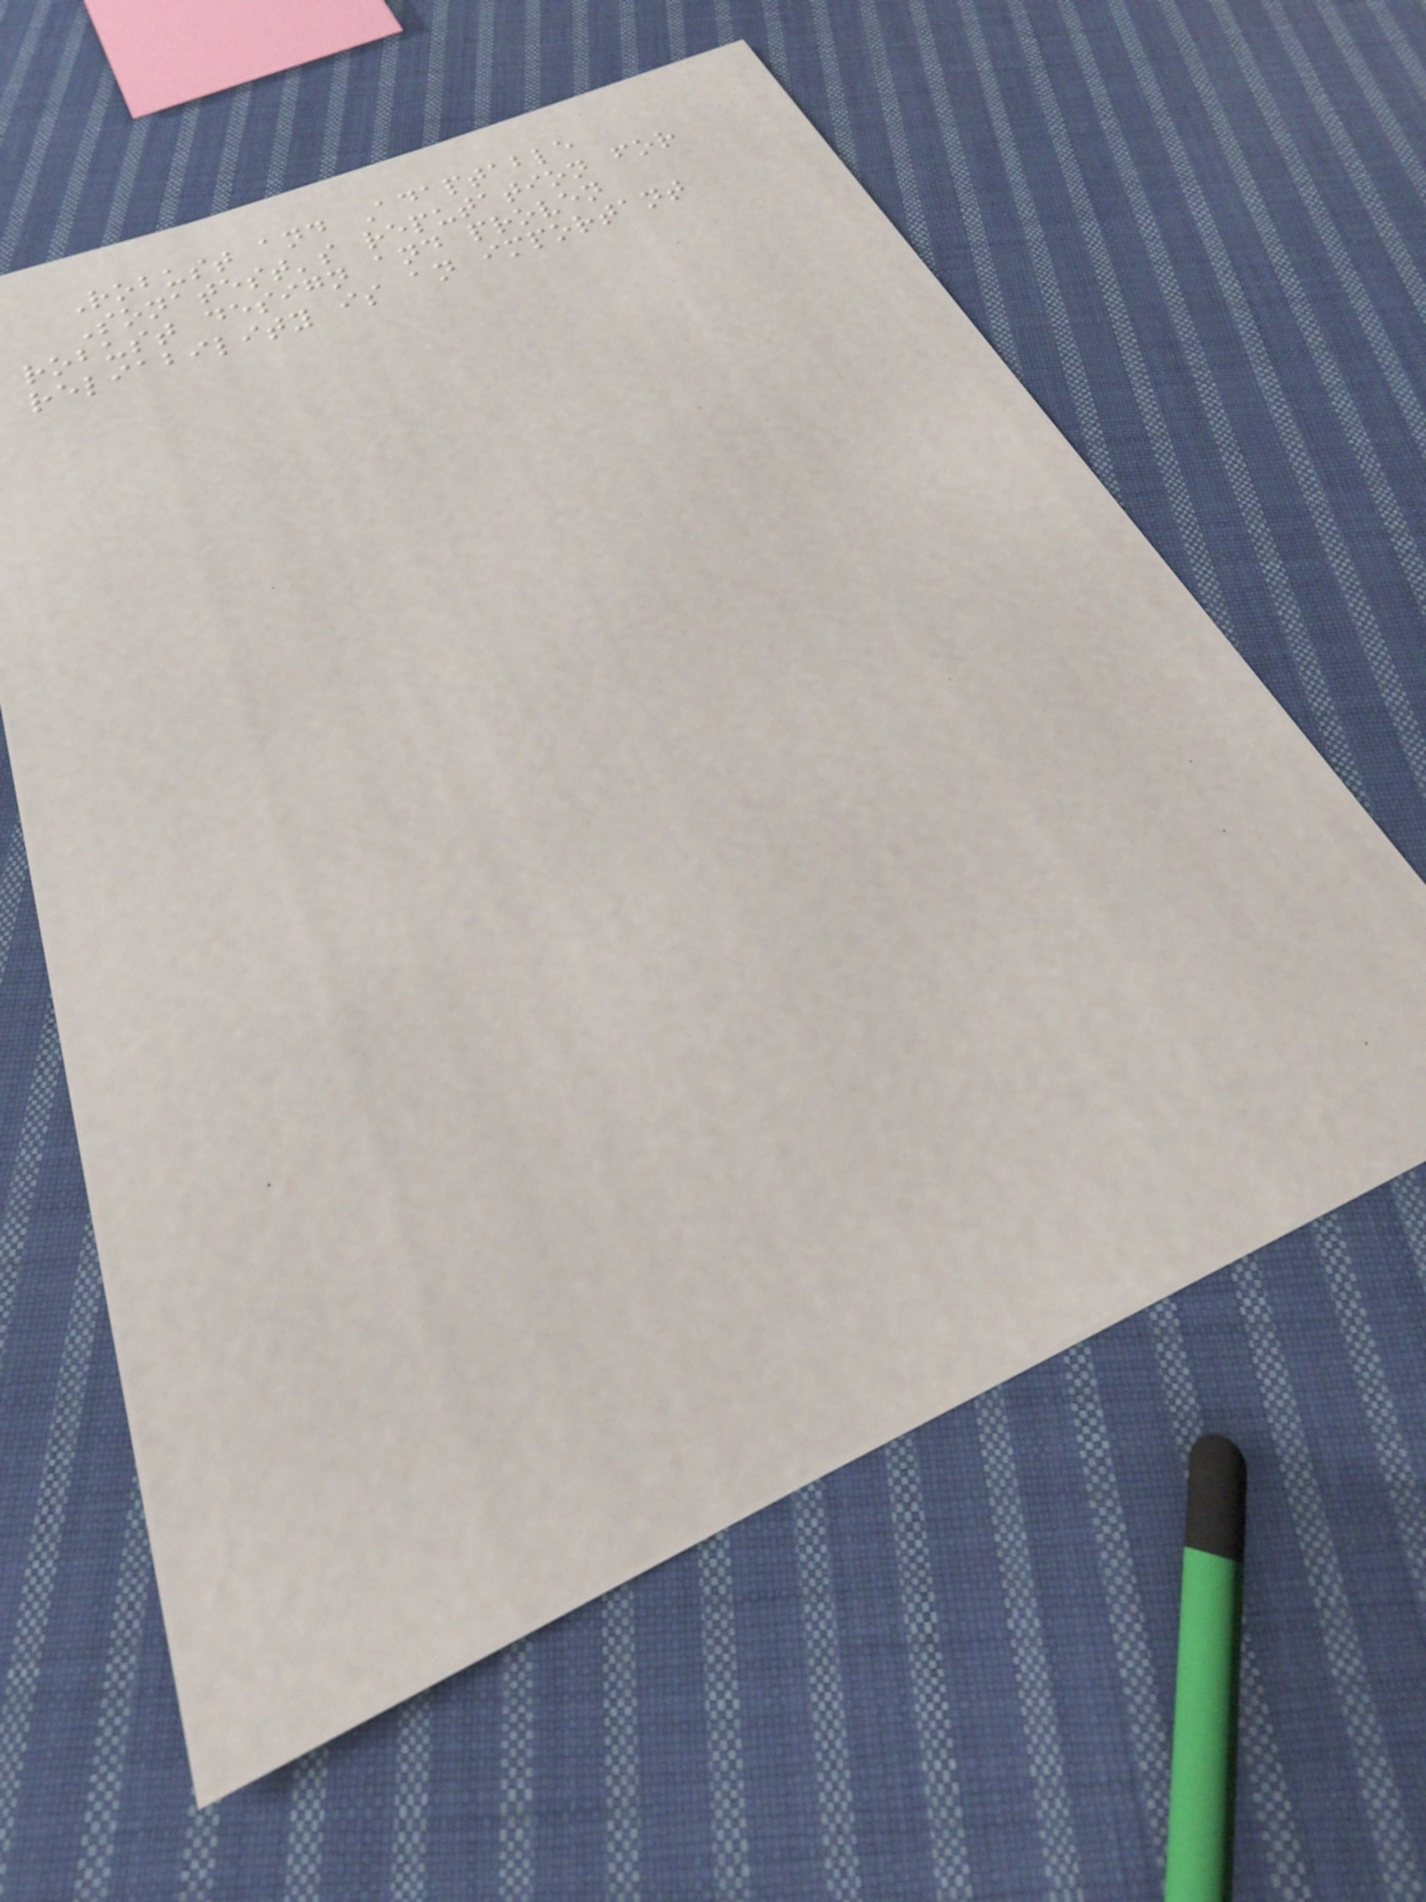Robust and Adaptable
Sonatest's reputation for
robust design and proven
reliability is an important
